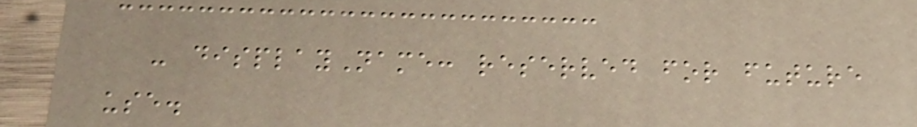- displayName: reserved for future
use.
